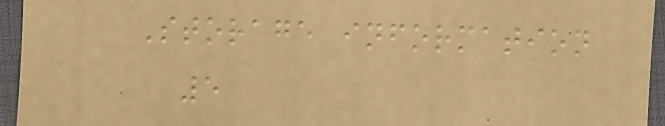Storage information
5
